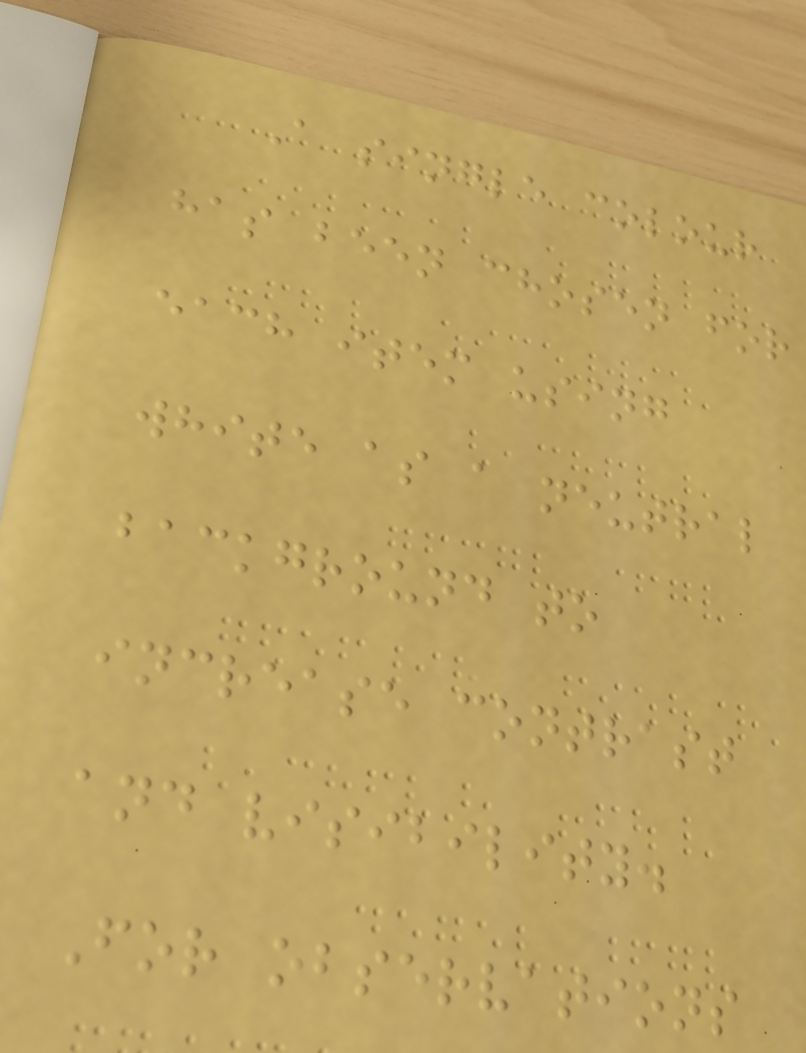A single colour
has been chosen for
each item using
white as a neutral
background to
increase contrast
and visibility.
For observations
